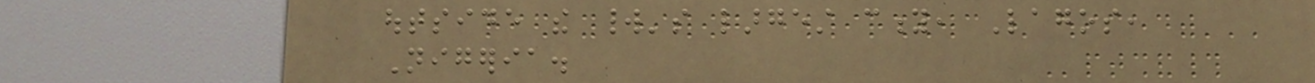outside the world's largest city, Lagos,
Nigeria.
